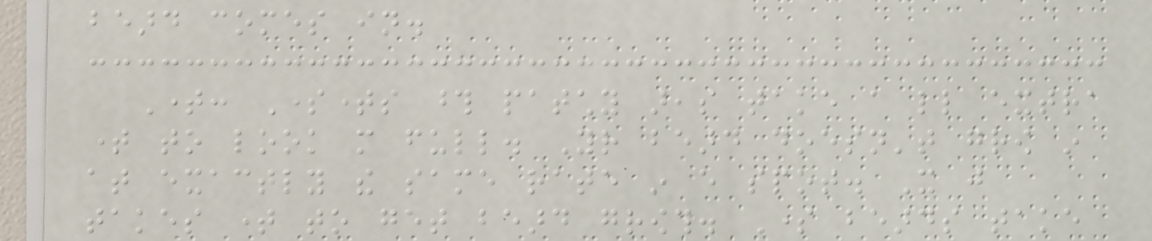beard comes in.
Time: Sometimes those patchy areas take a little extra
time to look more full. Your beard doesn't grow in
at exactly the same rate in every spot. It just
takes time to get beard growth. Some beards take
